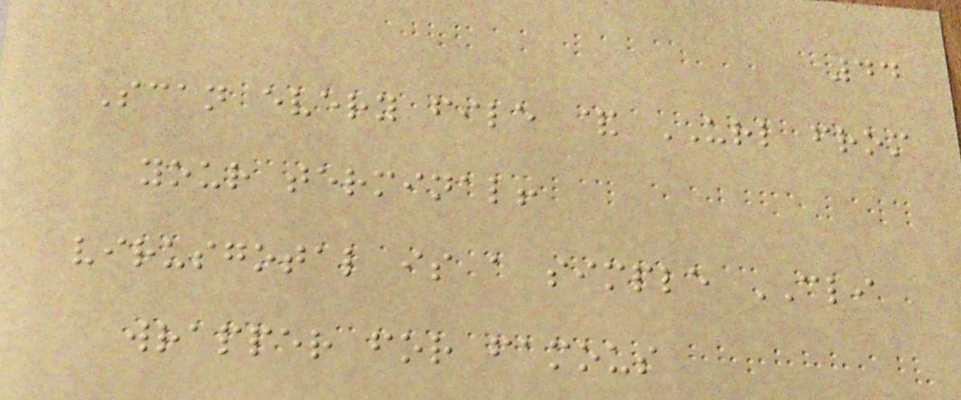44
Scan every file & URL from
your terminal!
virusgotal is a simple CLI
wrapper for famous
